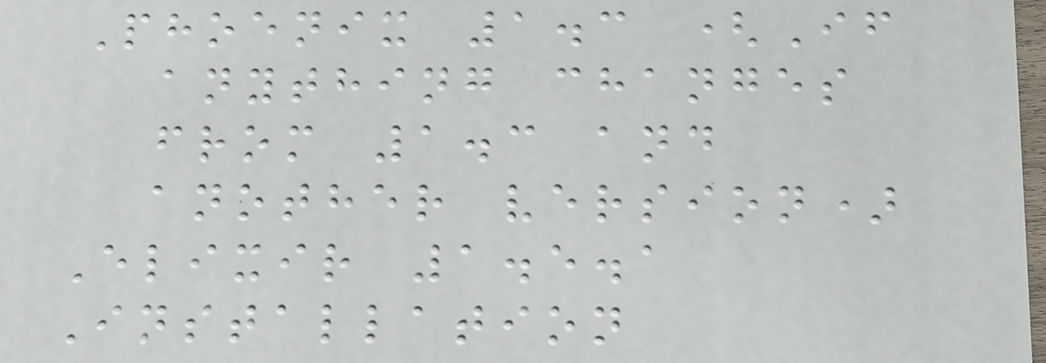Phoenix 1.3 (If
anything changes
from 1.3 and
another version)
Elixir 1.5.1
Installation
